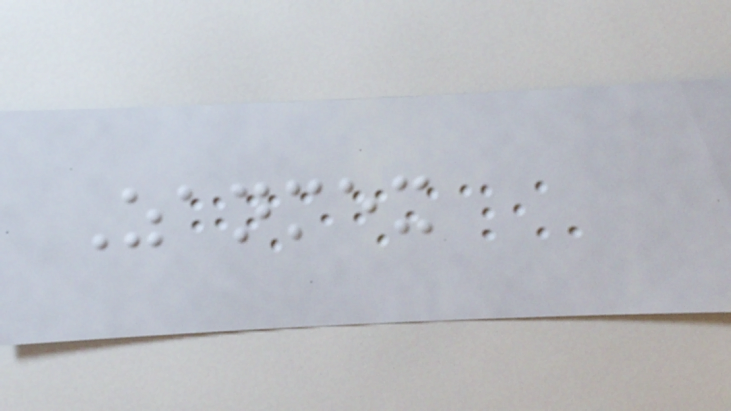Zanmex
